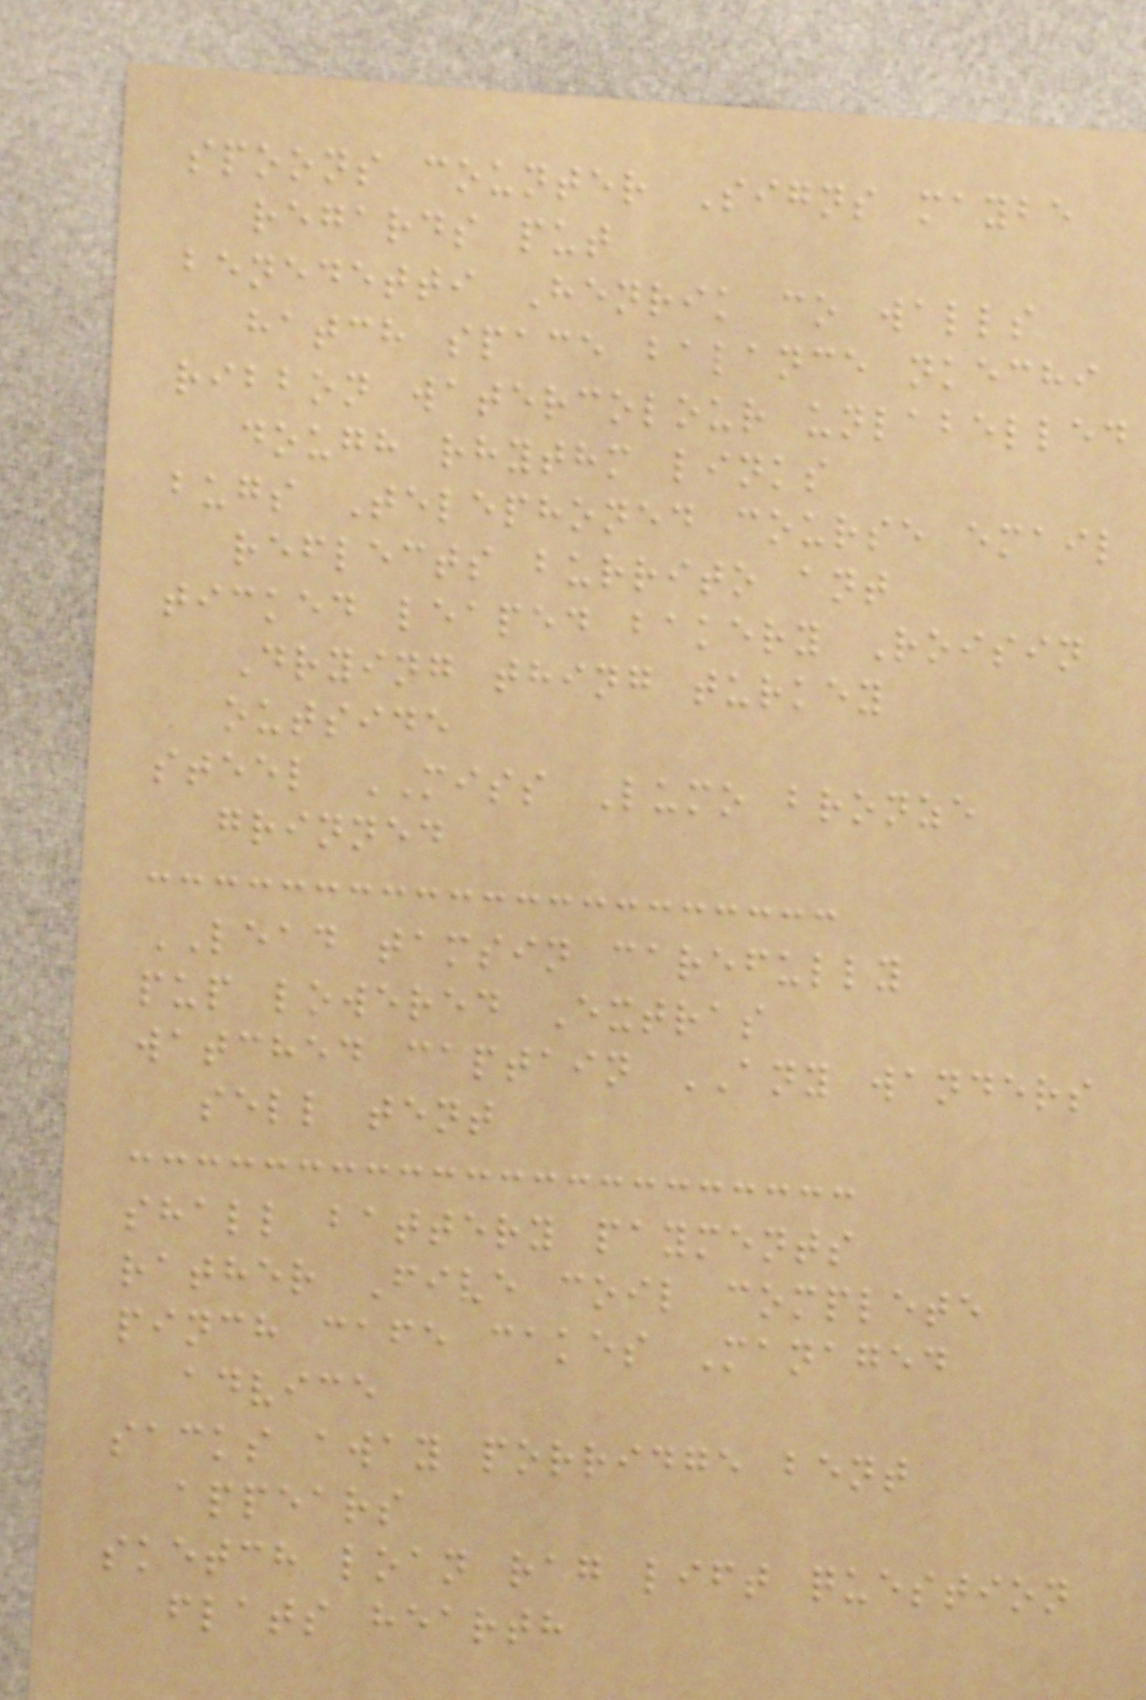spoons counter Signs maybe
regards put
benedetti Henrik co walls
hatch space balance nkechi
ribbon watercolour unlabelled
dough rhythm links
bugs Telephoned course email
reflects burrito ant
ticked leaped bakery Roisin
Drying thing turkey
outside
steel MISS Lumo bronze
grinned
LEAD tamsin carefully
pup lowered Extras
watched captain ANY wanders
sell tent
shall battery payments
rather Five coil complete
pinch cafe cakes Managed
advice
sacks away porridge bent
appears
sketch loan rag lift question
flats hearth
